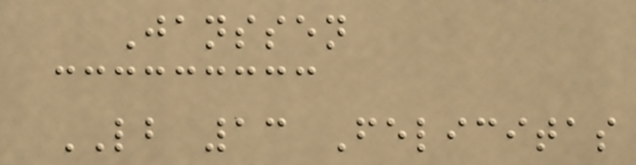Janssen
LB 13 Felicitas
